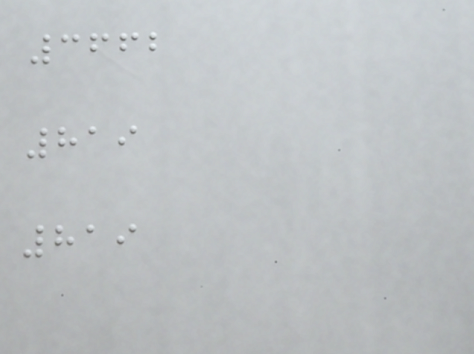3662
819
819
